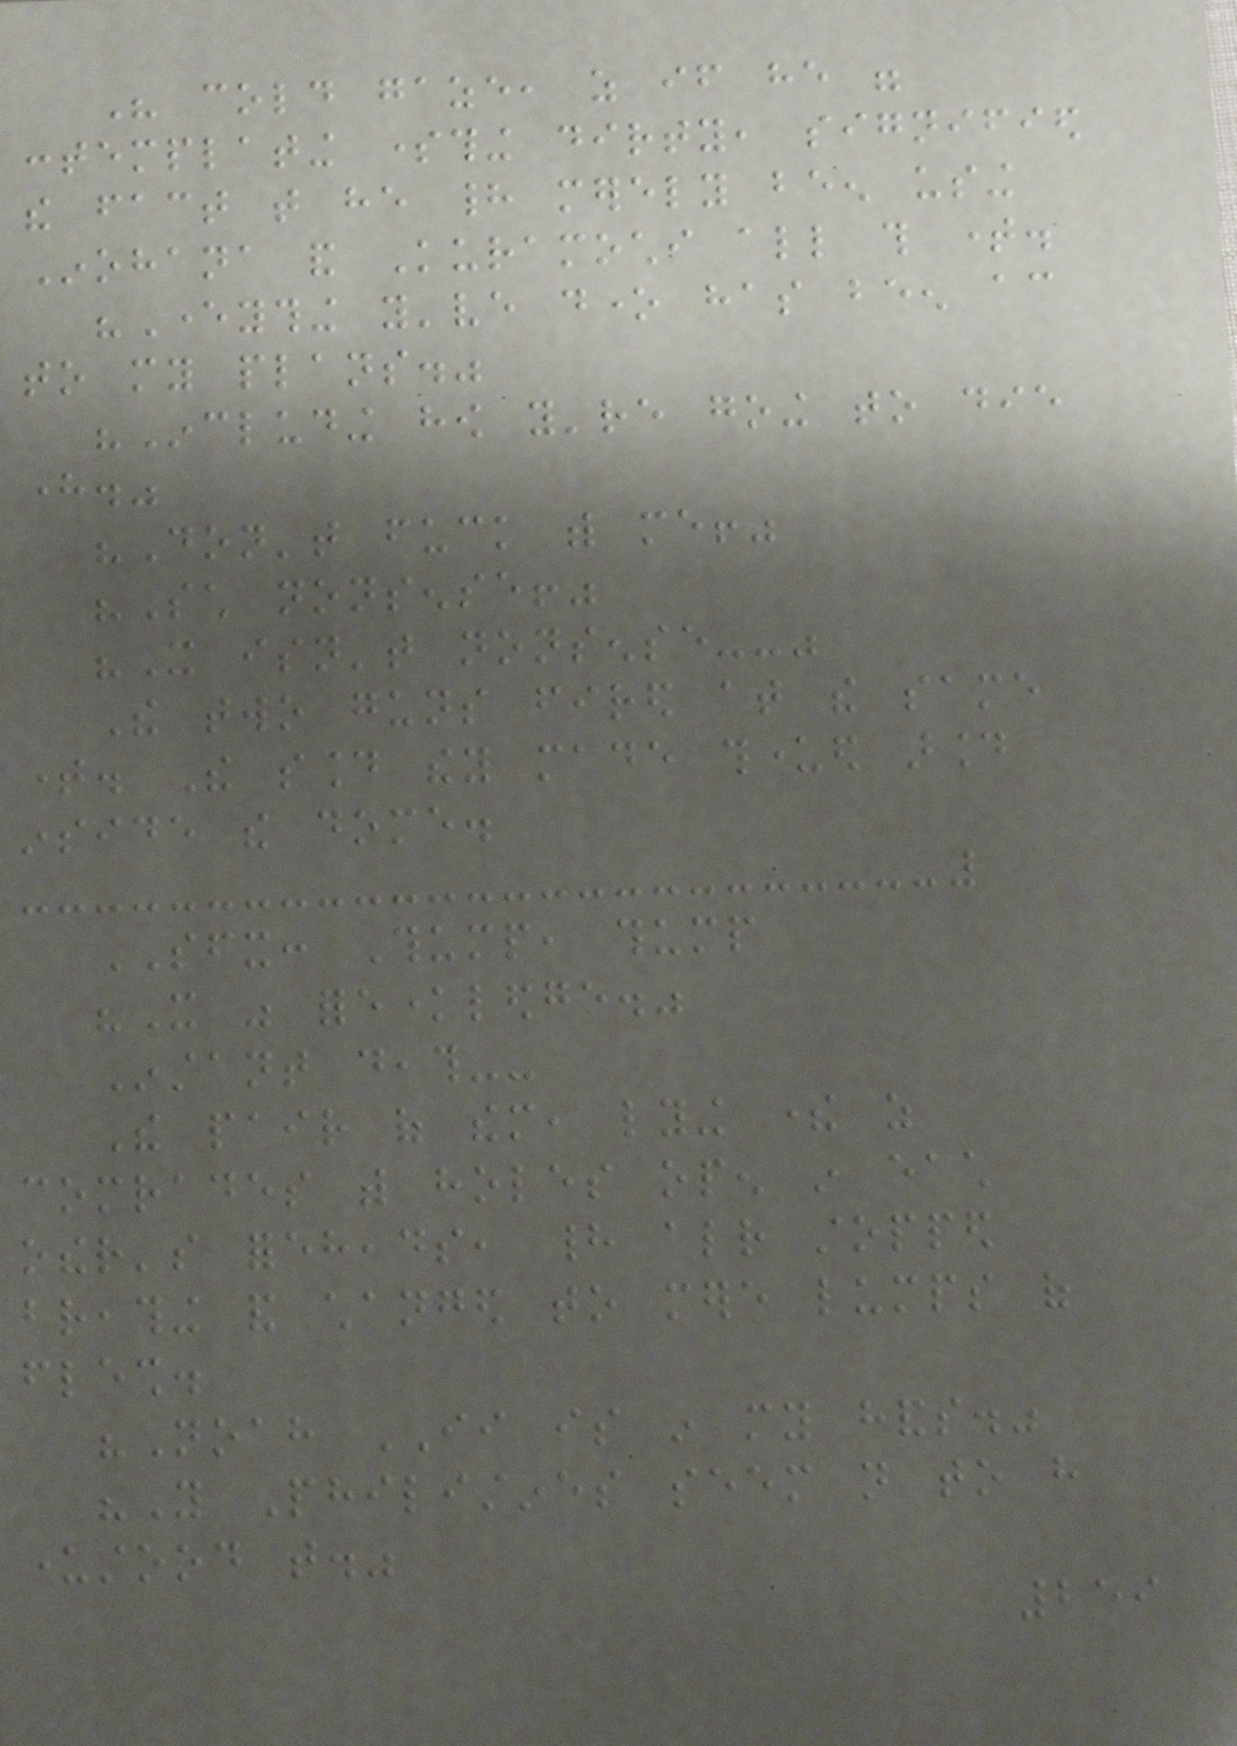His cold gaze, as if he were
contemplating something dirty, signified
the fact that he had merely been using
Inohana and Kuramochi all this time.
"Everything you've done has been according
to my plans."
"Including how you're going to die
here."
"Don't fuck with me!"
"Such nonsense!"
"It isn't nonsense--"
The two guns fired at the same
time. The sound they made thundered around
inside the dome.
SFX: Thump, thump
"It was foreknowledge."
Instant death--
The pair of them, lying there as
comrades with holes open in each
other's foreheads, had already stopped
breathing and changed to mere lumps of
flesh.
"Noah II is in my hands."
"You Philistines seem not to have
understood that."
259
